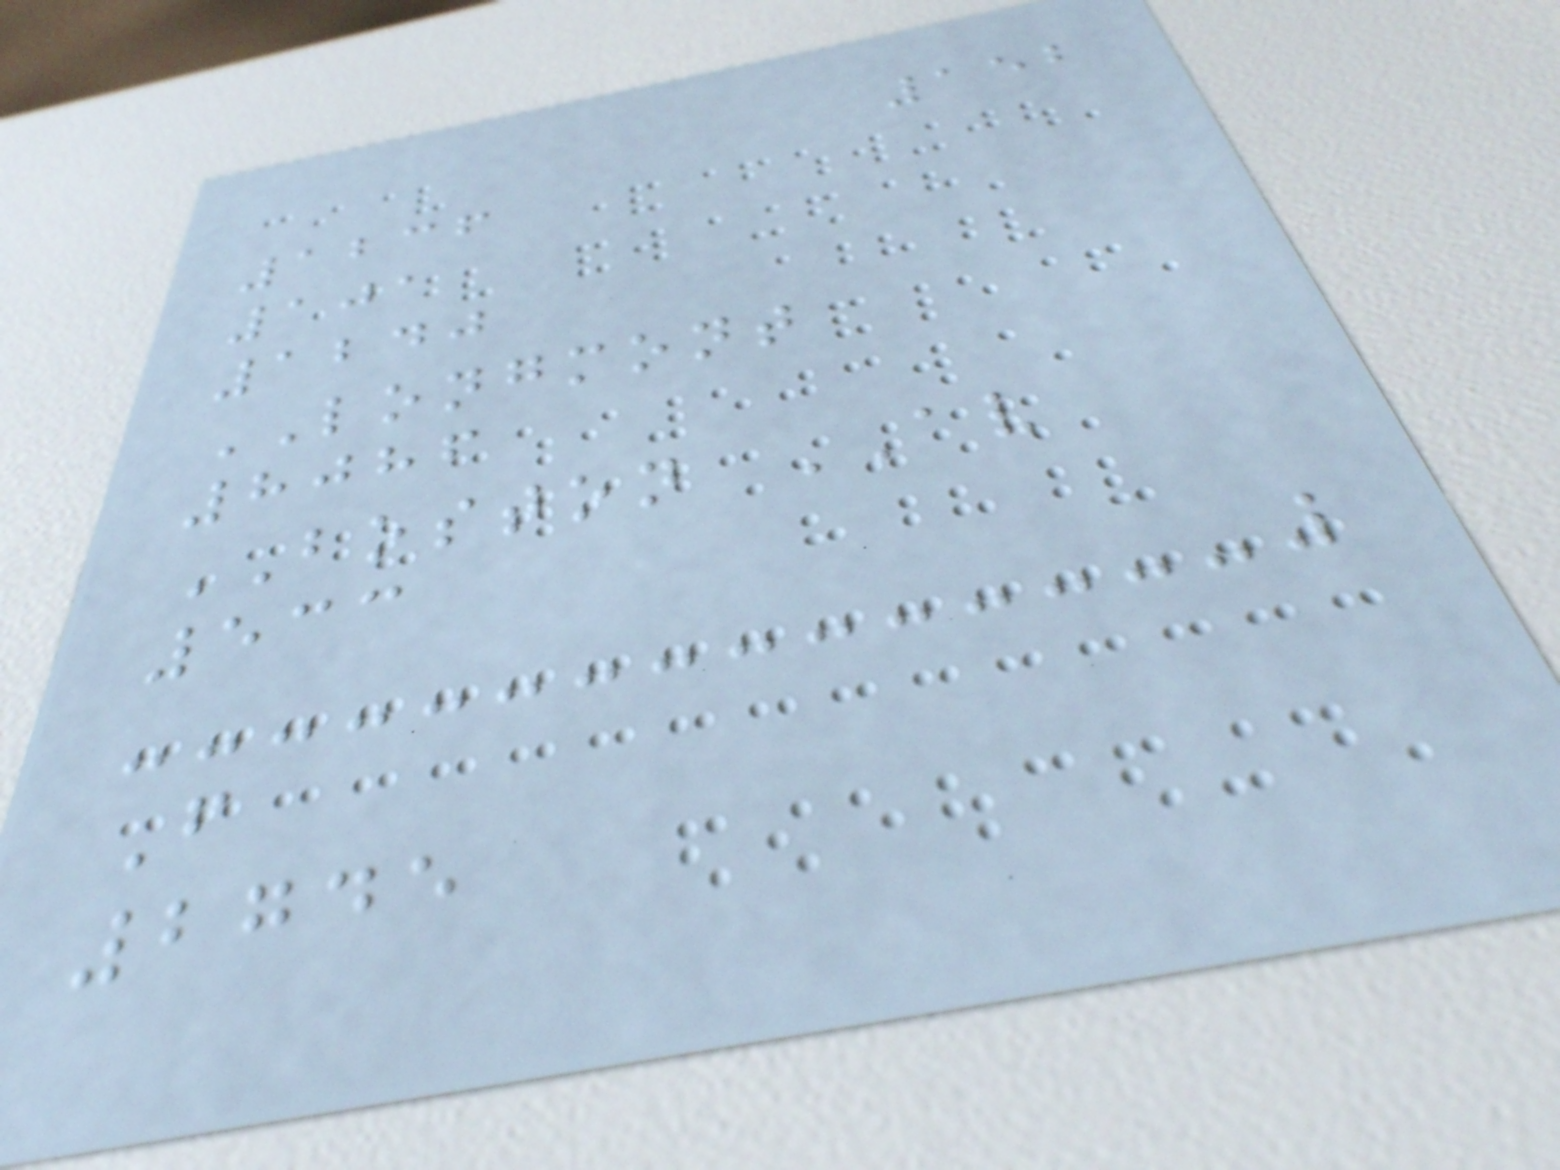152
1236
101
1240
LONGMONT
8086
BOSTON AV
533
F
2745
